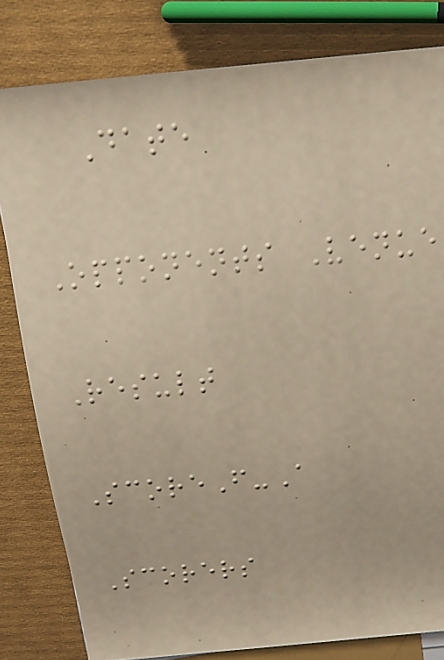Date
Opponents Venue
Result
ScoreF-A
Scorers
